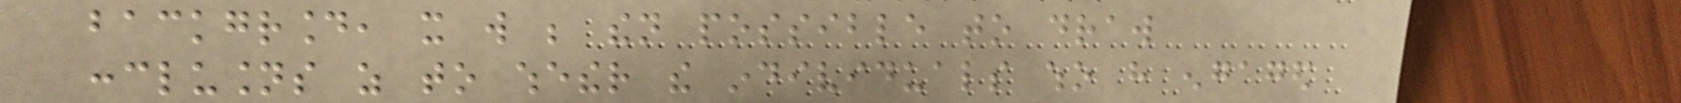background, it will be then possible to draw
conclusions as to whether the individuals who have engaged
